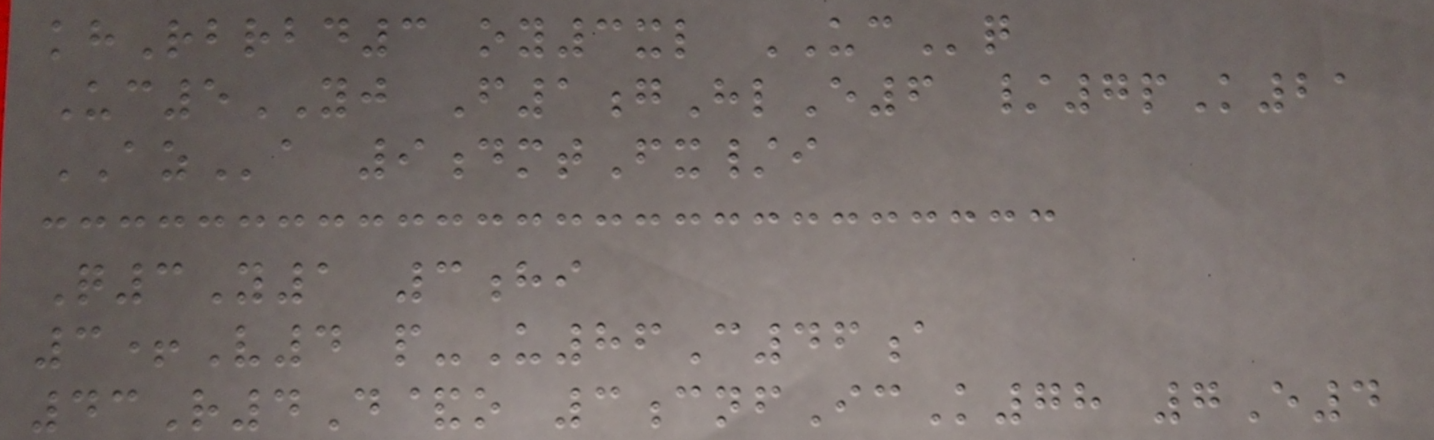khRbrbd3 oy3xl UCq
Uc5YJ F1gHlE6 /7pK21
AZa 9dmtFx/i
Q3Y1 3hi
3+V4 p-U86C46a
43R4D&o 3cnfIcK78 7E4
